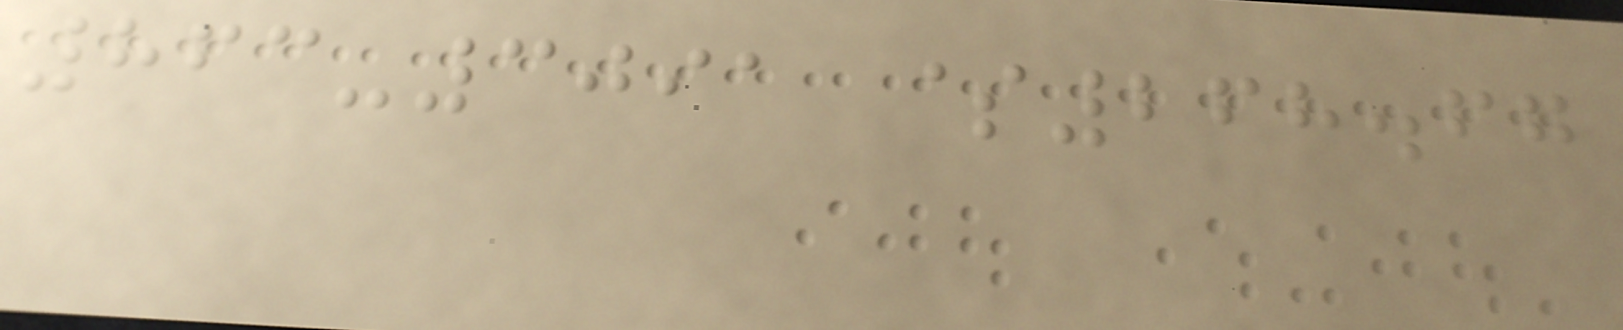863-3091 $268.67
